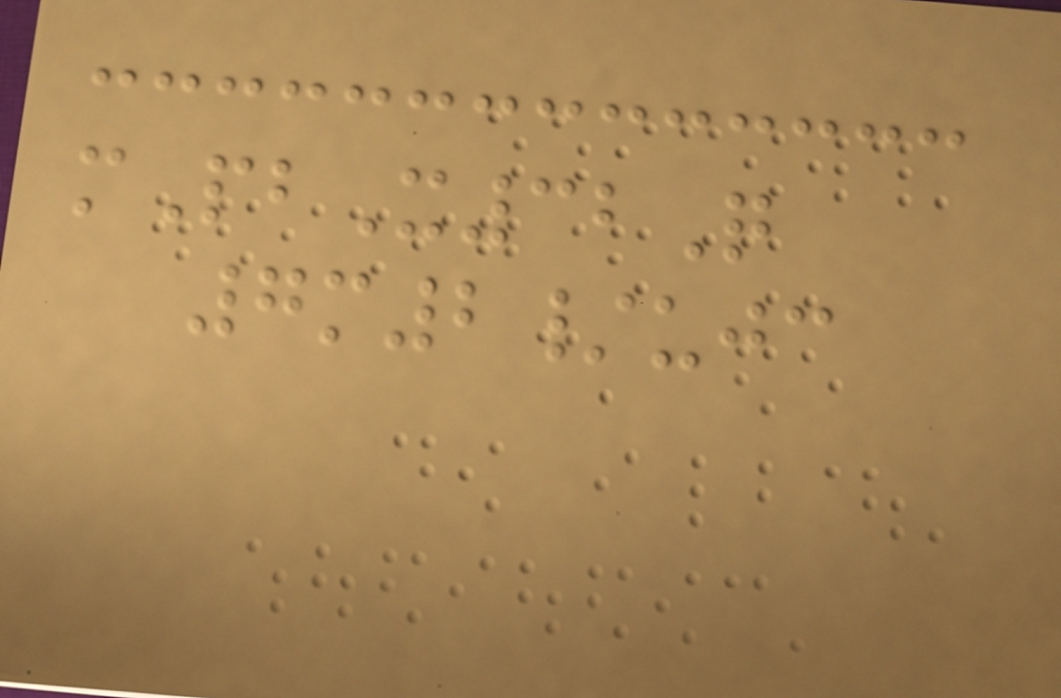mPbX32Q
7m2/ujc
